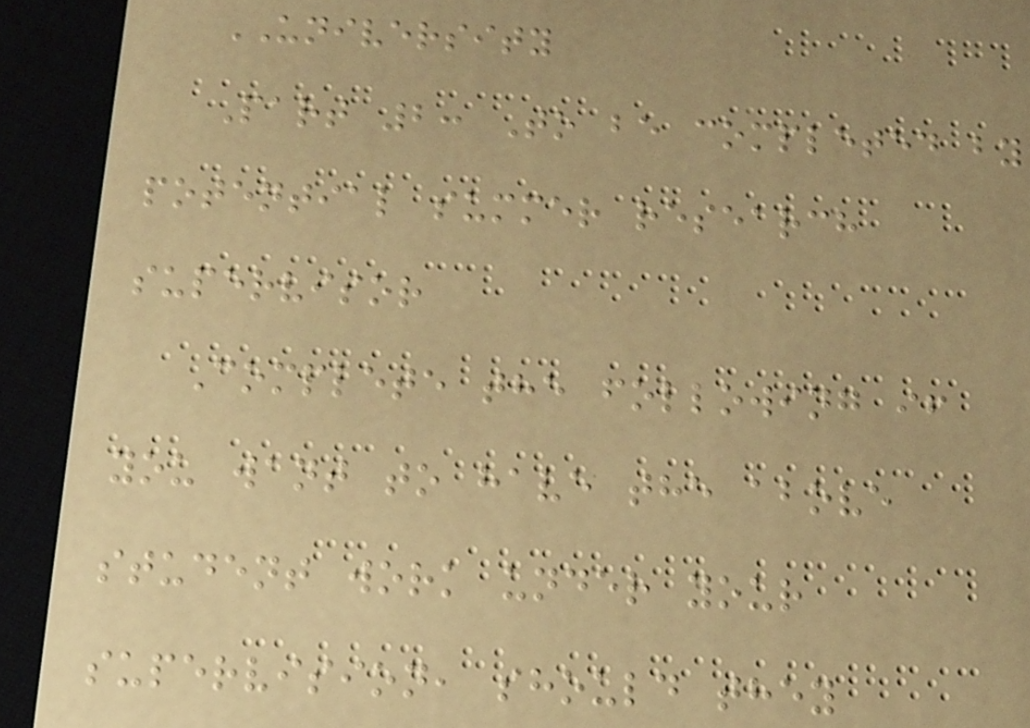UNIVERSITY
Part 2: To be completed by
potential summer research
supervisor
Complete the following if
you want to have the above
student work under your
supervision, should they
